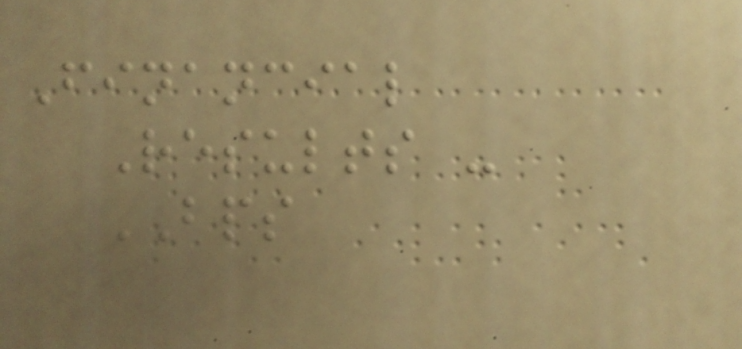Financial
Results -
BPS
